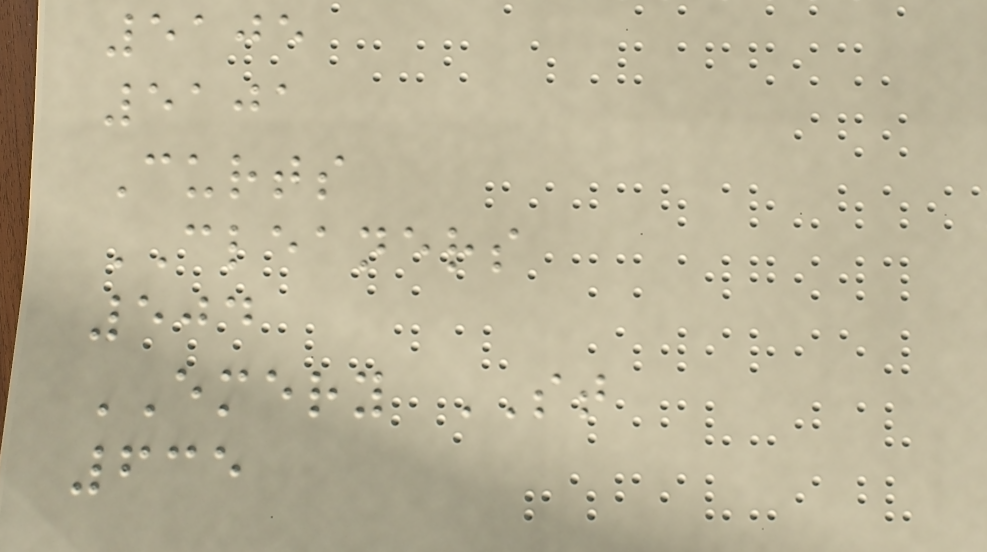5105
5101
Curts
CLEANERS
504
EMERY ST
635
